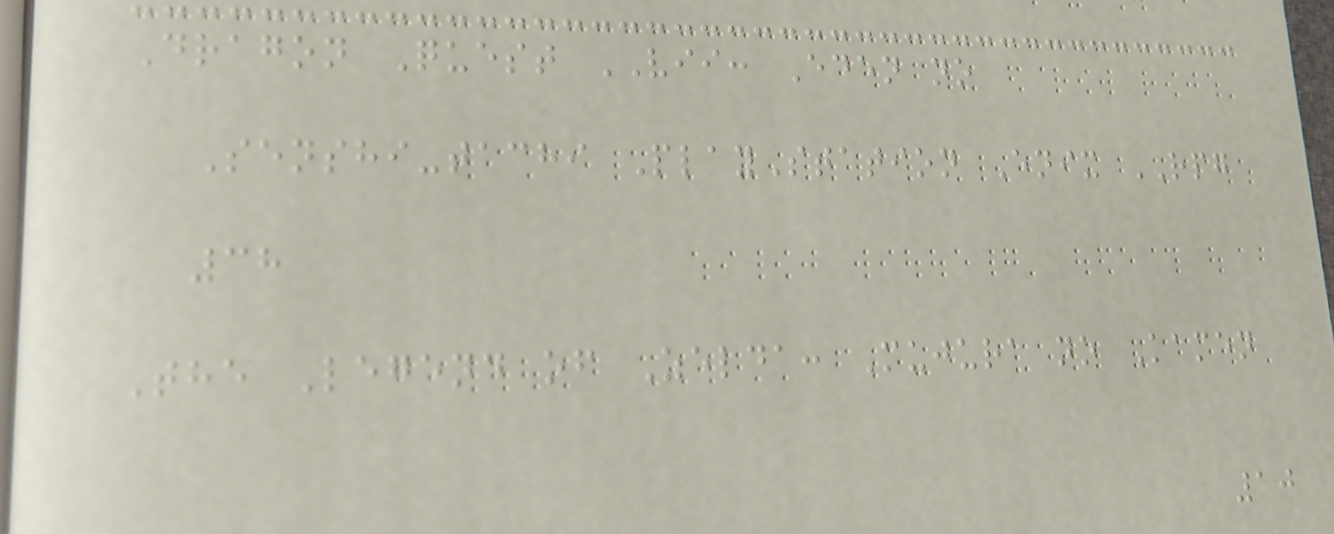Dragon Quest VII: Eden no
Senshi-tachi PlayStation Enix RPG
38
The Legend of Zelda: Mujura no Kamen
10
